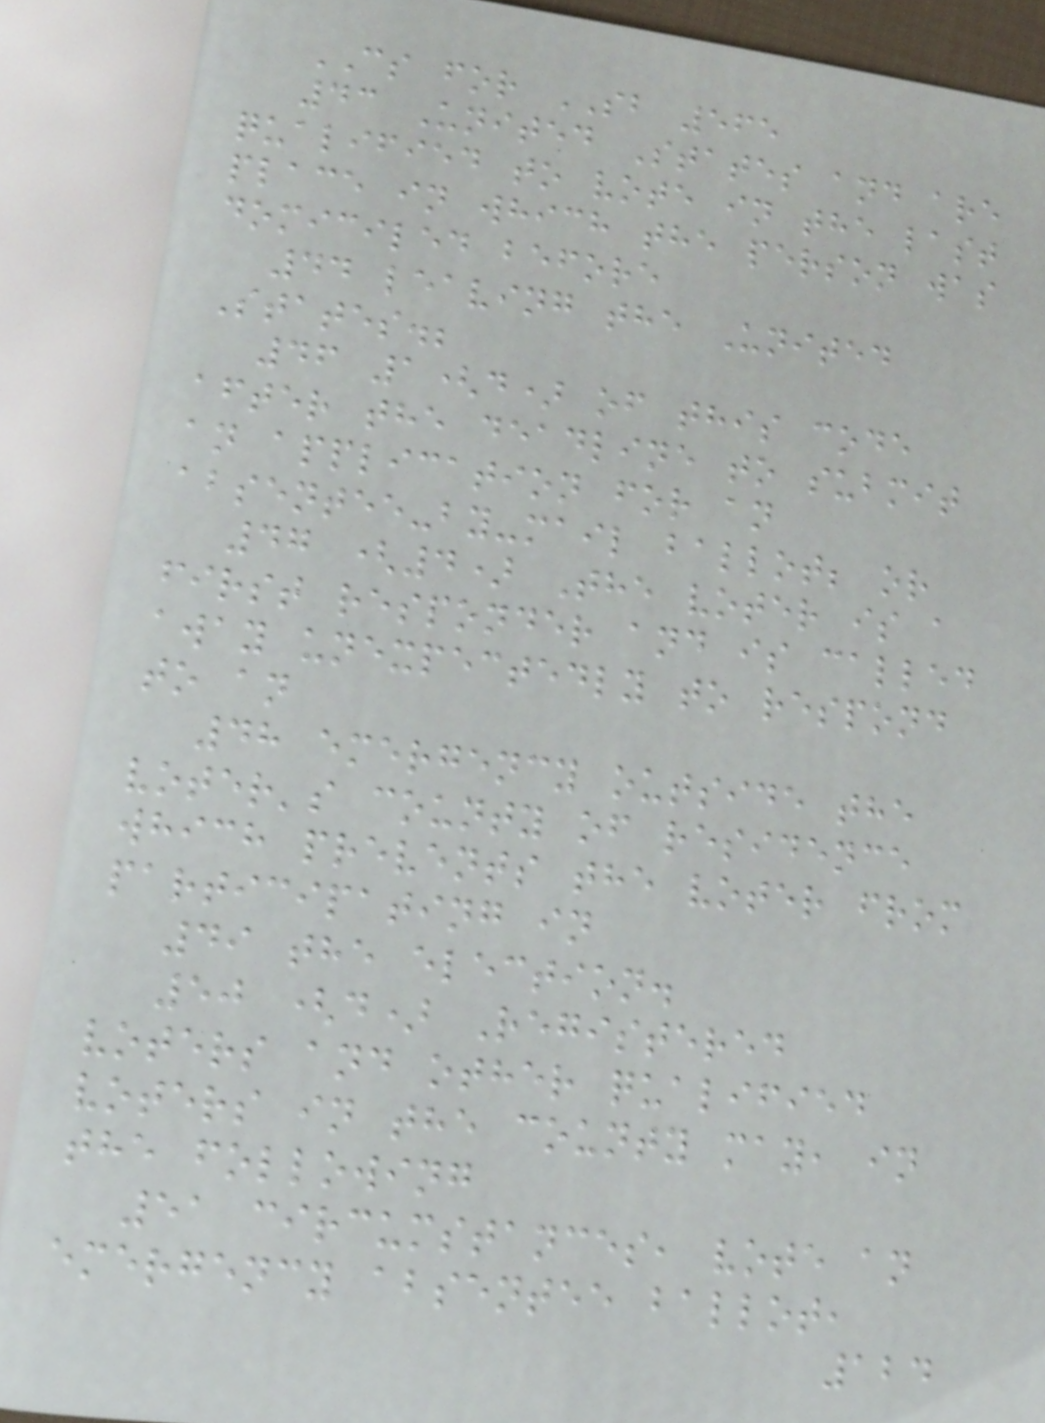CS for SB 565
43 United States and are
qualified to vote in the last
place in which the person was
domiciled before
44 leaving the United
States.;
46 1(d) of this code
after the deadline to submit
an application for an
absentee-by-mail ballot; or
47 (4) The voter is a
first responder and is called
away unexpectedly to respond
to an
48 emergency outside the
voter's county of residence
which prevents the voter from
participating in
49 the election.
50 (d) Registered
voters and other qualified
voters in the county may, in
the following
51 circumstances, vote an
emergency absentee ballot,
124
